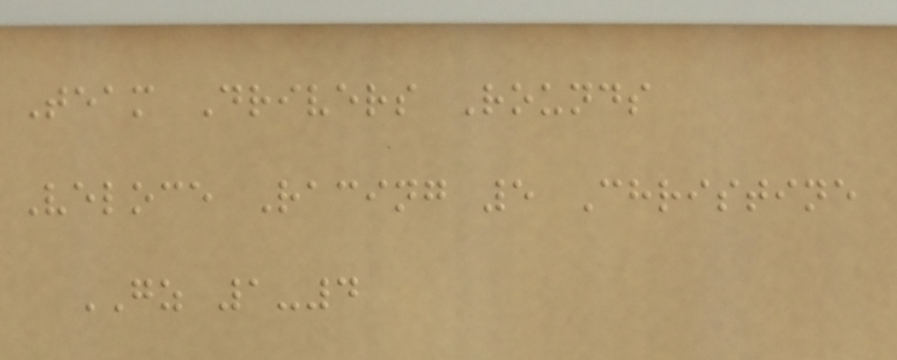Team Drivers Rounds
Veloce Racing 5 Christine
GZ 1-4
